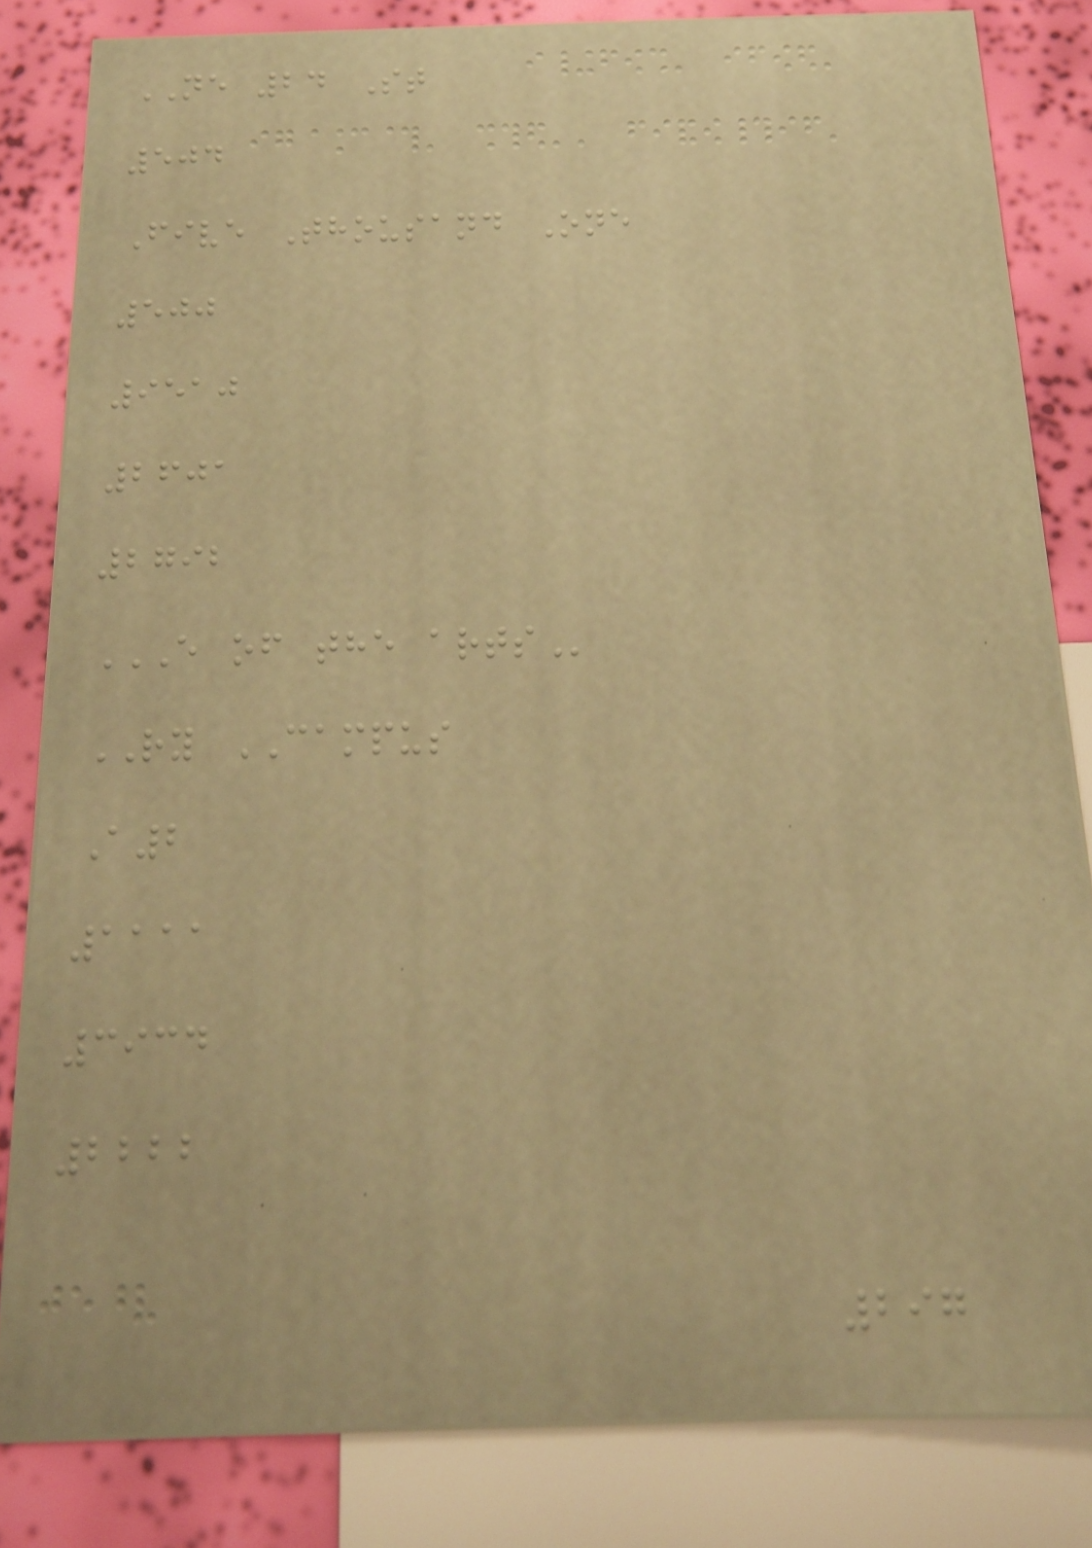NE 24 St
504
Five Thousand One
500
9510
2601
2792
E OF THE ARTS
RY CAMPUS
A2
1111
3934
2222
297
